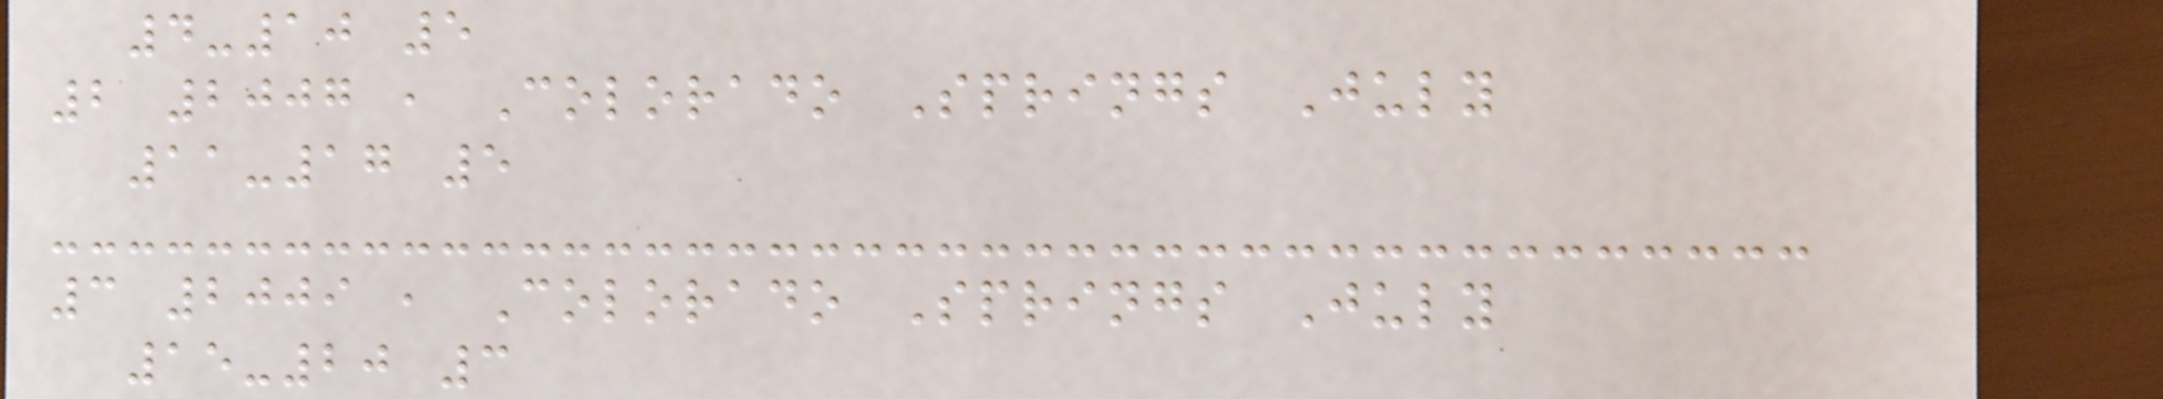4-10 5
2 2007 , Colorado Springs July
11-17 5
3 2009 , Colorado Springs July
15-20 3
